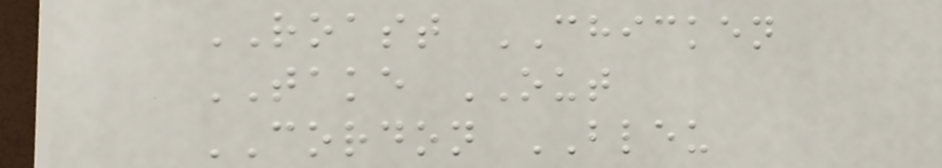ROAST CHICKEN
TAKE OUT
CORDON BLEU
